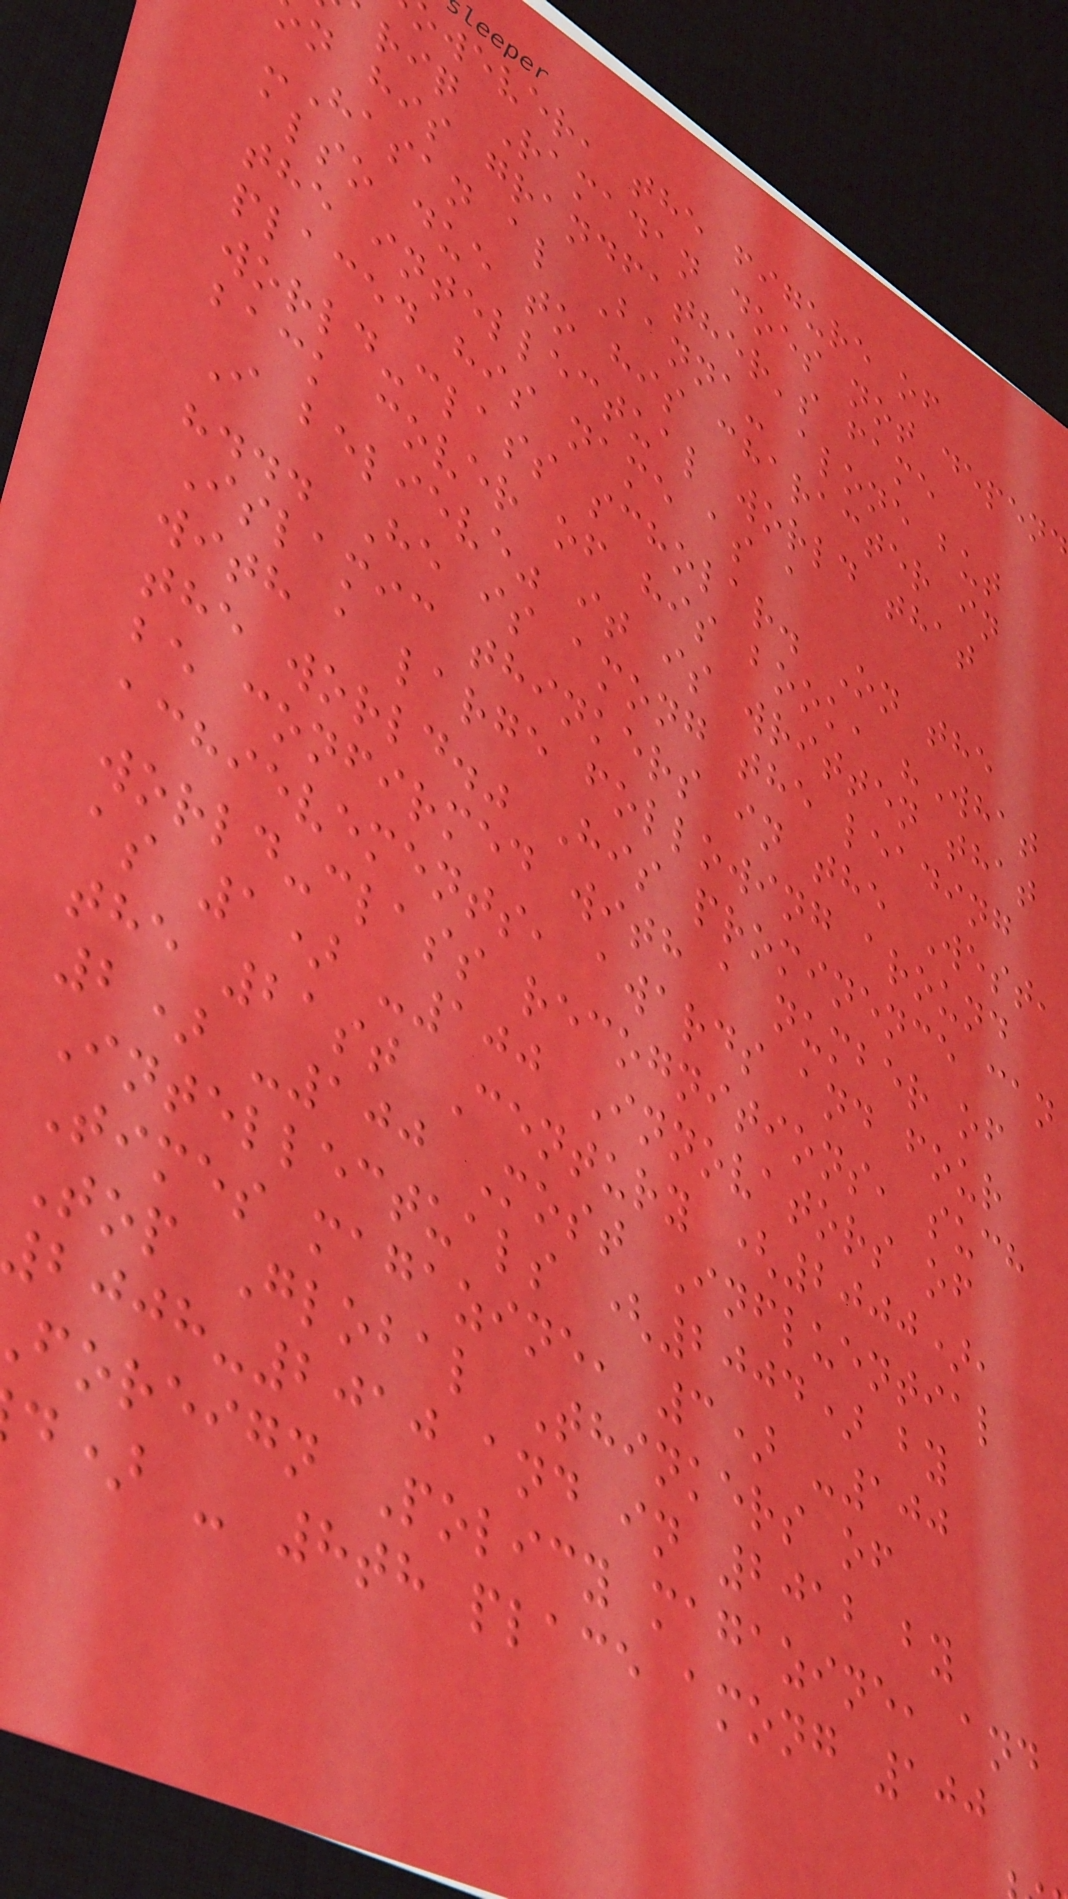wever, the figure of
riq Ramadan does not depend
n his grandfather's fame
-Hasan al Banna- alone but
also due to his character in
the intellectual world that
placed his name as a
world-class scholar. On the
back cover of his book, "What
I believe" it is written that
"... He is among the leading
Islamic thinkers in the West,
with a large following around
the world." His prominence can
be confirmed with a number of
achievements, awards and four
world-class recognitions, such
as 1) -100 Innovators of
the 21st Century (2000),
2) -100 Most Influential
Intellectuals (2004) by
Times magazine, 3) -100
Top Global Thinkers of
-2010 and in 2012 by
foreign Policy magazine, and
d) - 8th place among 100
